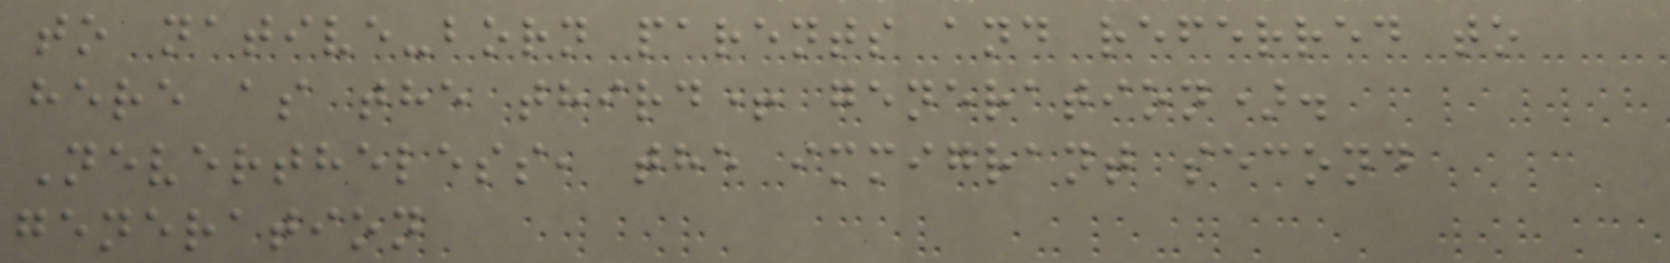to native-born parents and referred to
here as the third+ generation).
Nevertheless, the immigrant second
generation
